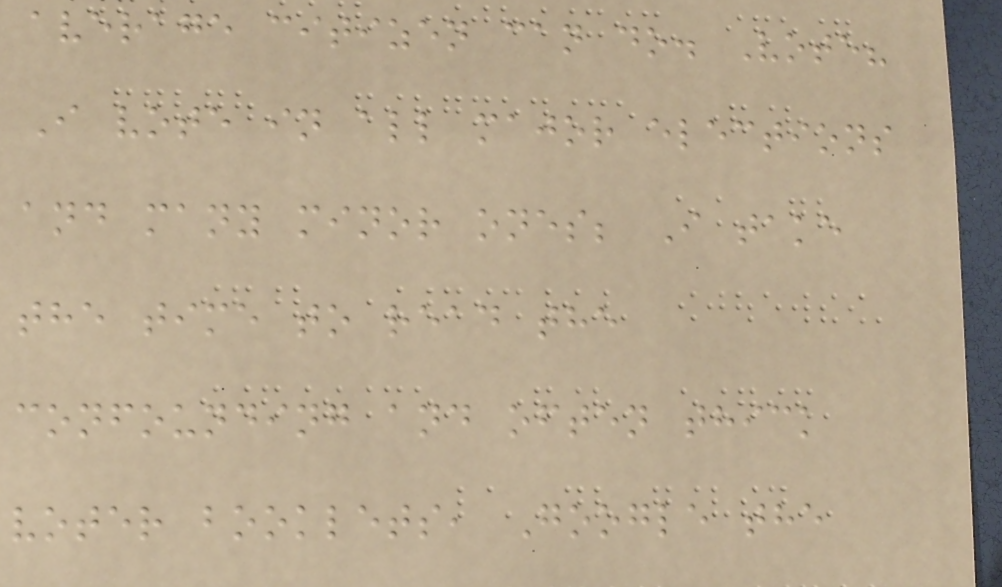average citizen can do. Vote?
I vote in all major elections
and many minor ones; I take
the time to read the
confounding and often thick
voter booklets, Google the
